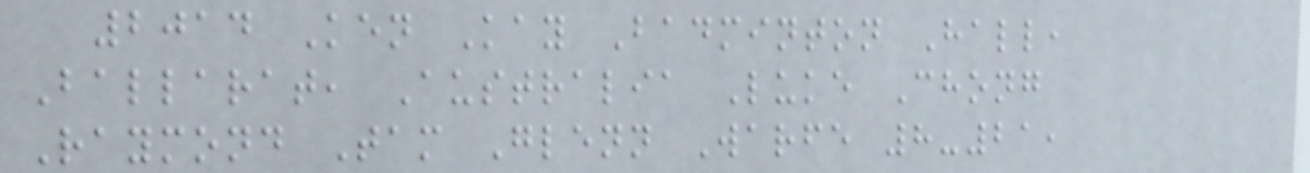2014 Ken Kay Badminton Hall,
Ballarat, Australia Luke Chong
Raymond Tam Glenn Warfe 8-21,
